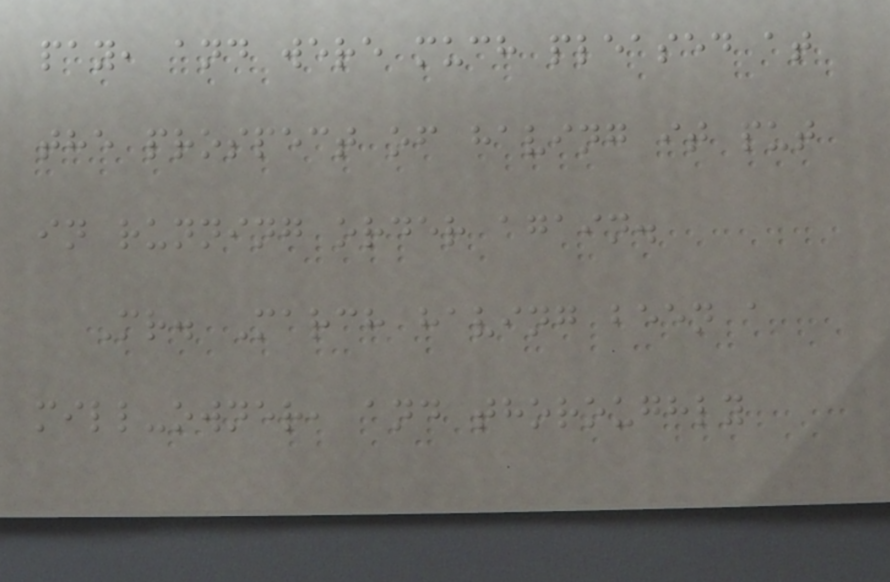pay, and were much pleased at
the prospect of having it put
in running order again.
Mr. March having been a
mill-owner, and thoroughly
